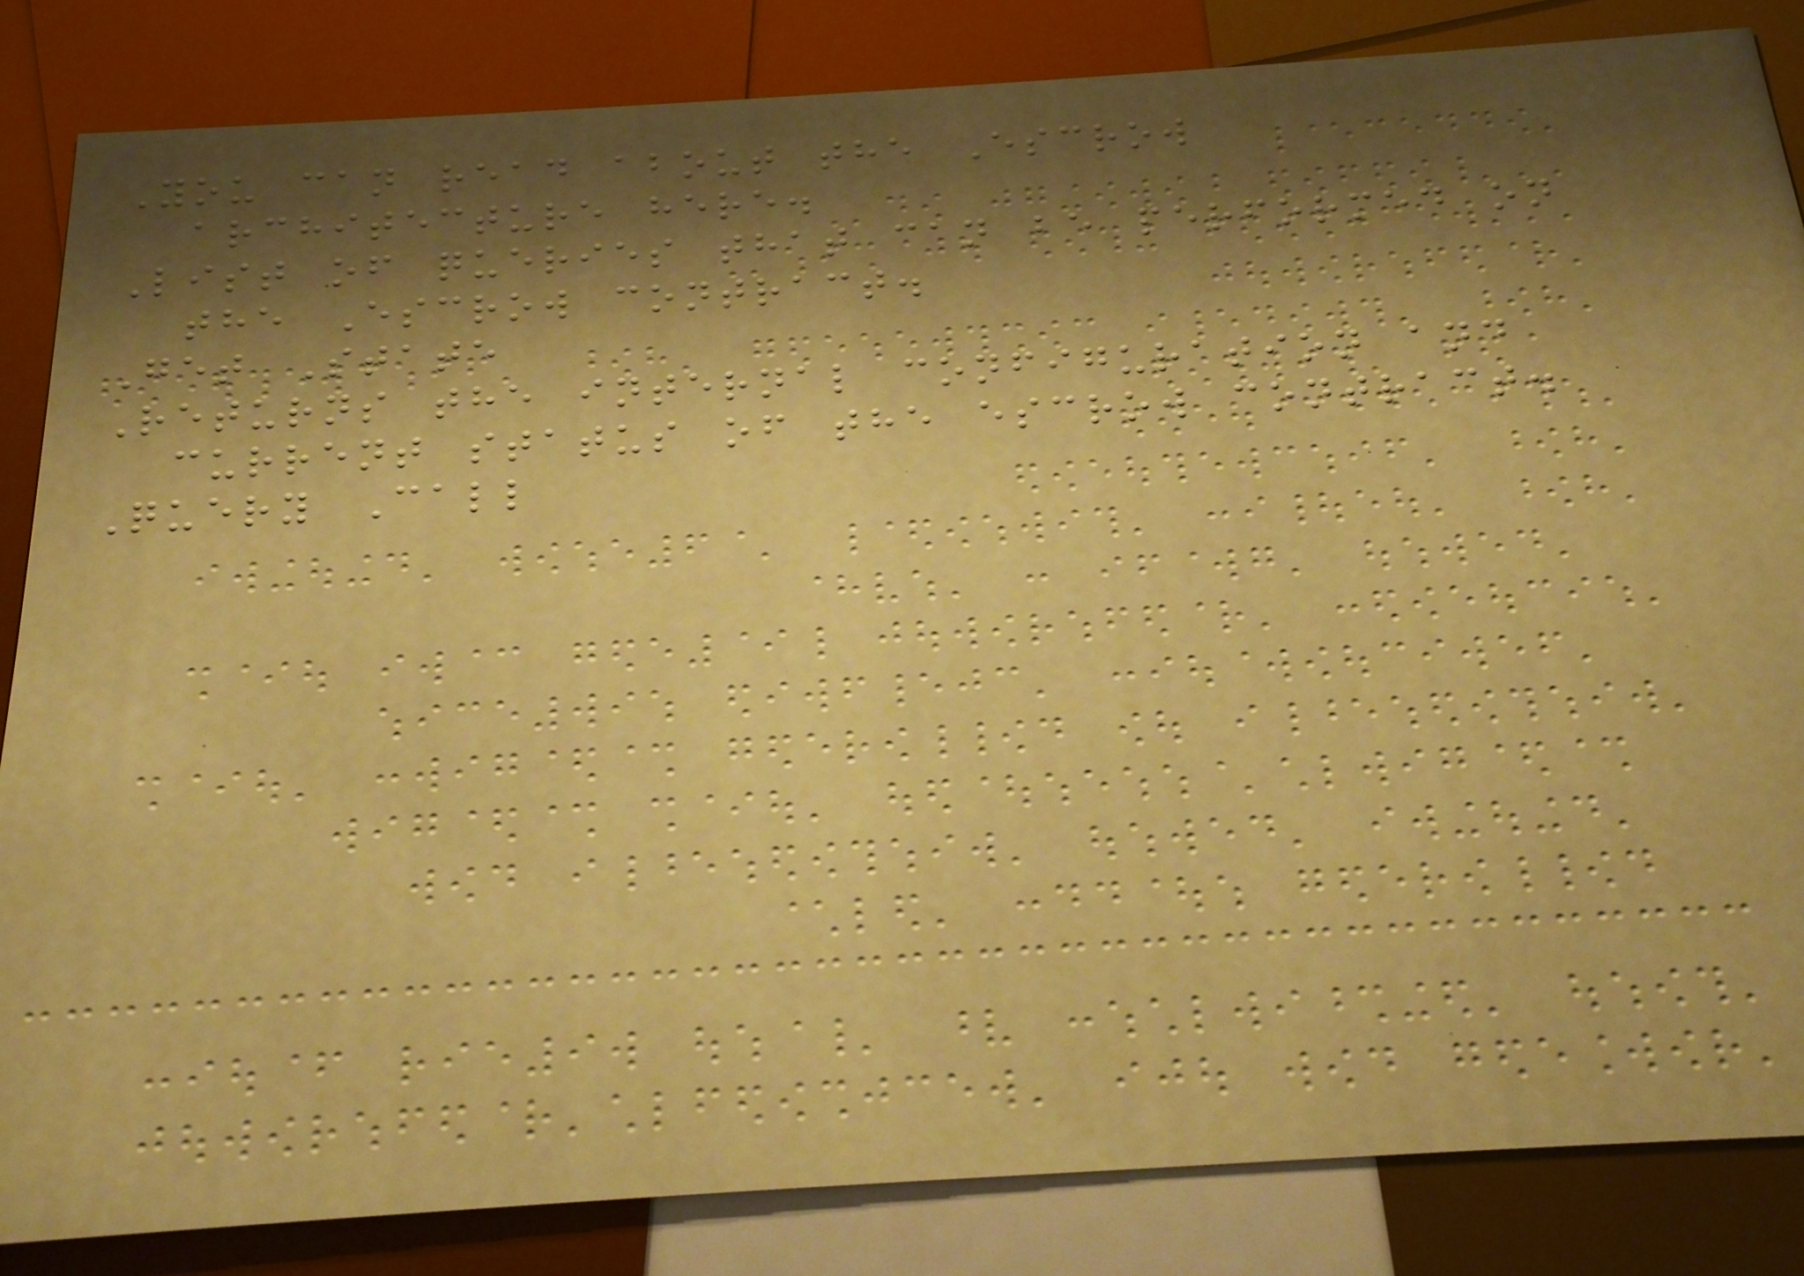You can read about the Escrow
architecture here.
List of queries that can be performed on
the Escrow contract.
Get State
Returns the internal configuration and
current status of the escrow contract.
Query Call
